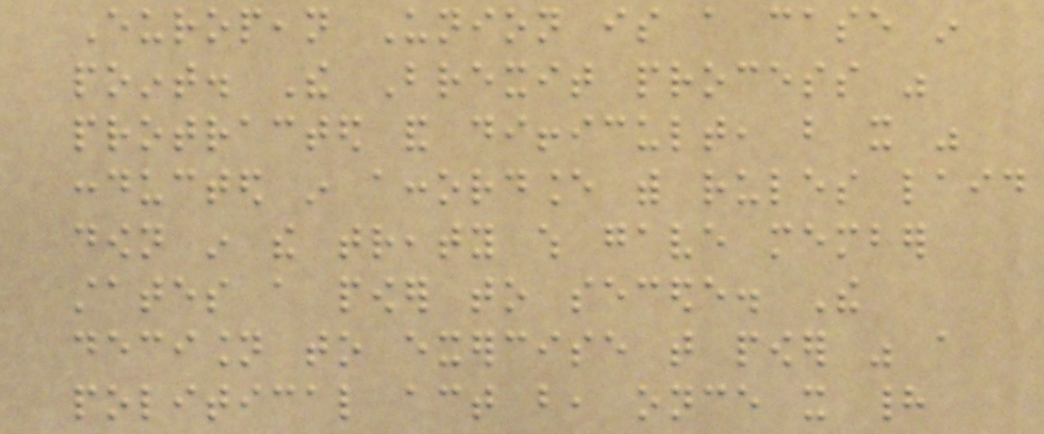European Union is a case in
point. The Brexit process was
protracted and difficult, but it was
conducted in accordance with rules laid
down in the treaty which gave member
states a power to secede. The
decision to exercise that power was a
political act but, once it had
